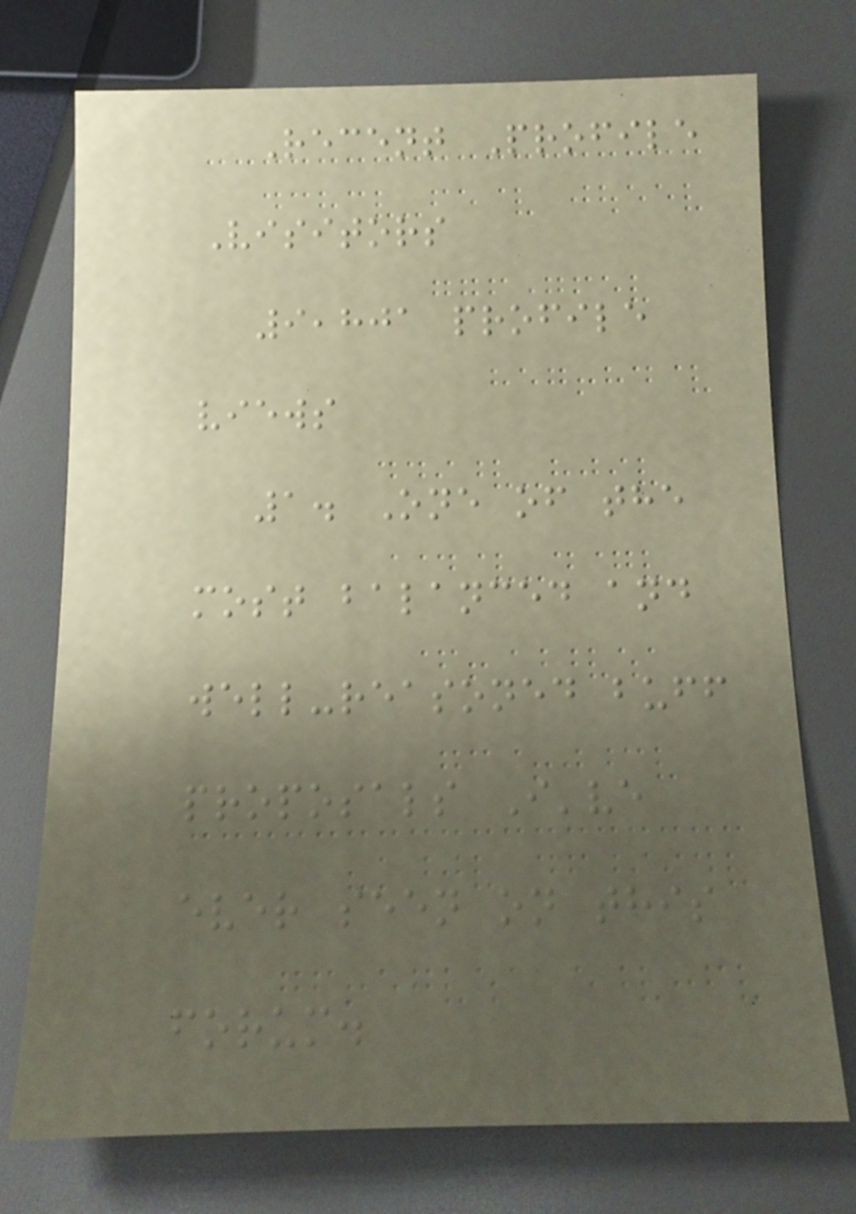Recent Profile
Visitors
9,801 profile
views
1. One of the
most balanced and
well-reasoned buff
proposals I've
ever seen on this
forum.
